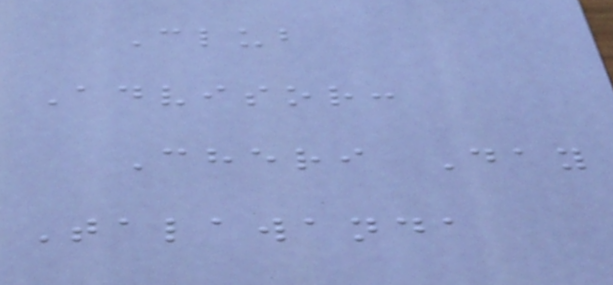Club
Advisor:
Cheri Day
Talawanda
